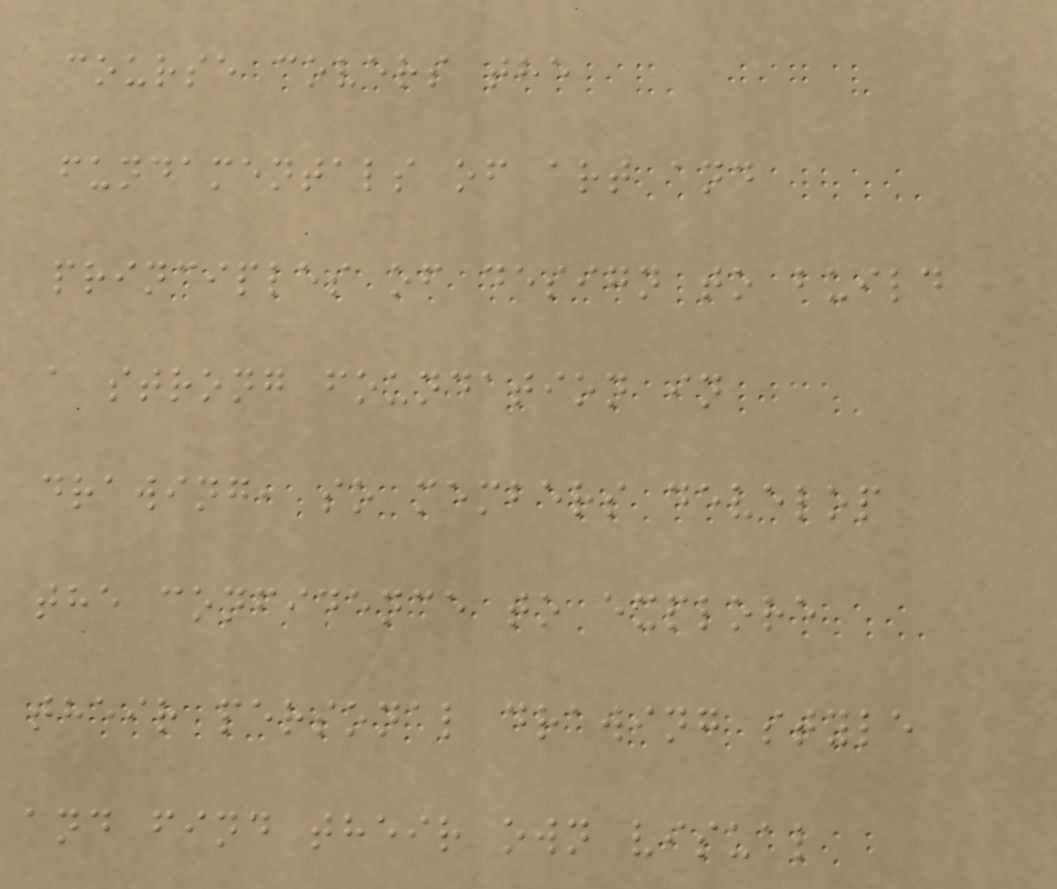course covers the
fundamentals of art and
principles of design to build
a strong foundation in
drawing, so members develop
the confidence to explore
their personal drawing style
and find their own visual
